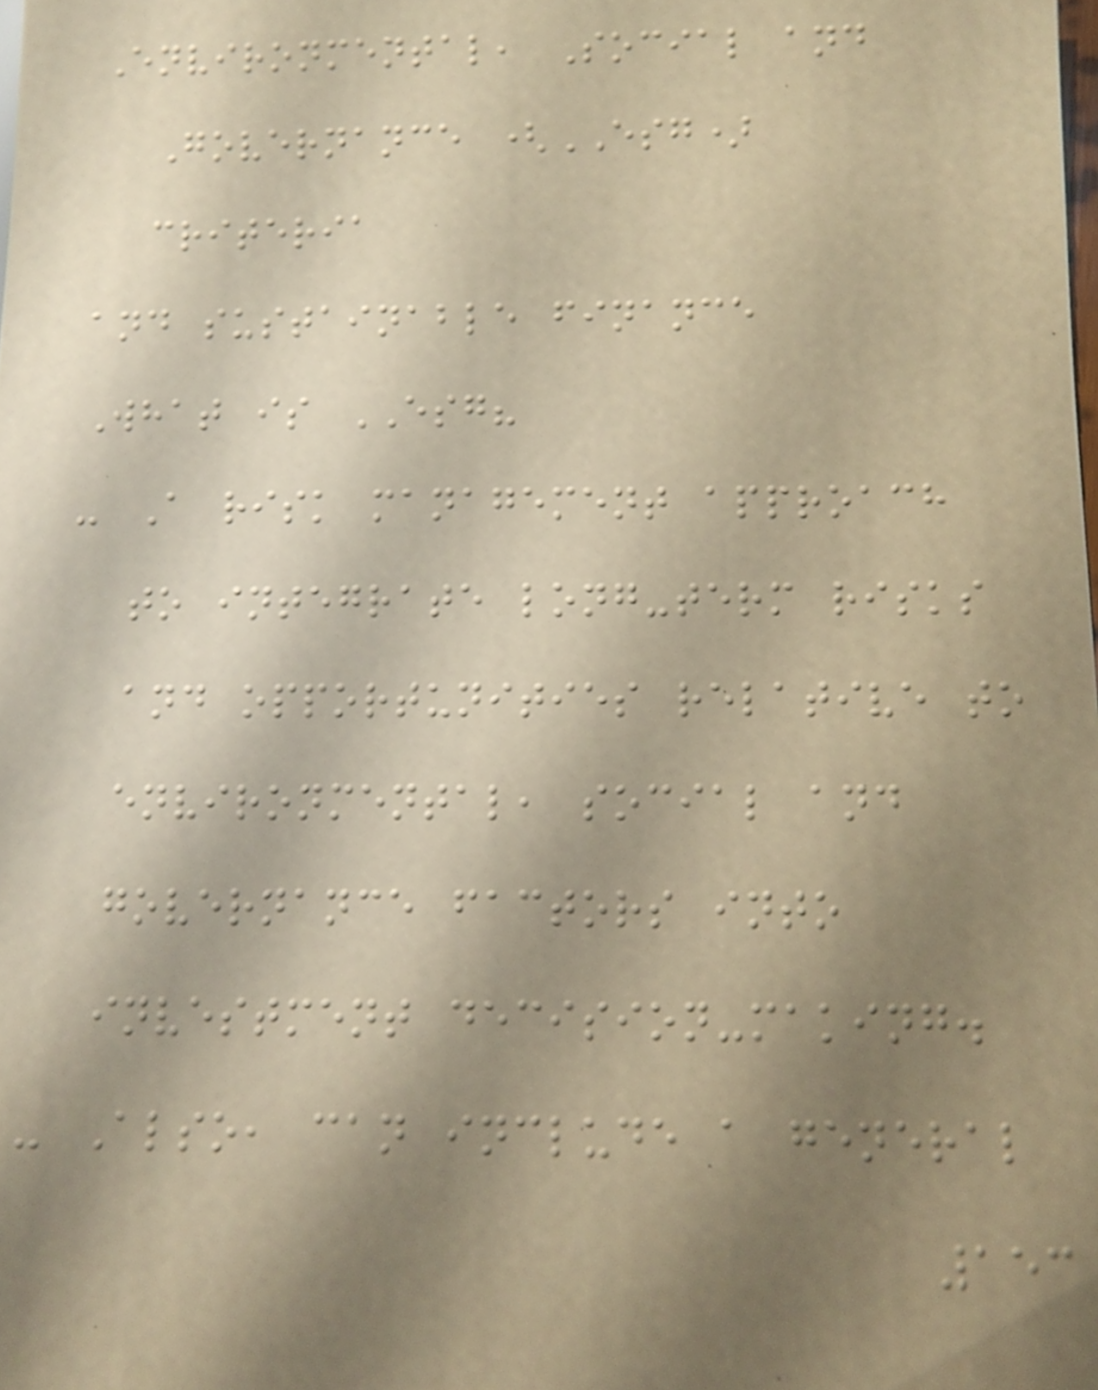Environmental, Social and
Governance (ESG)
criteria
and sustainable finance
What is ESG?
- A risk management approach
to integrate long-term risks
and opportunities relative to
environmental, social and
governance factors into
investment decision-making.
- Also, can include a general
153
